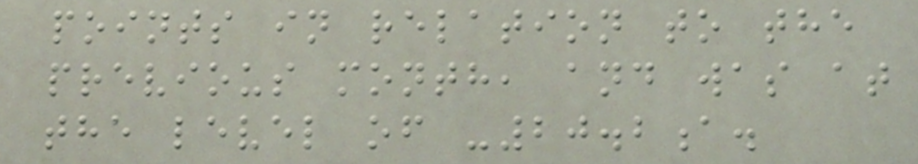points in relation to the
previous month, and was at
the level of -20.2a.
